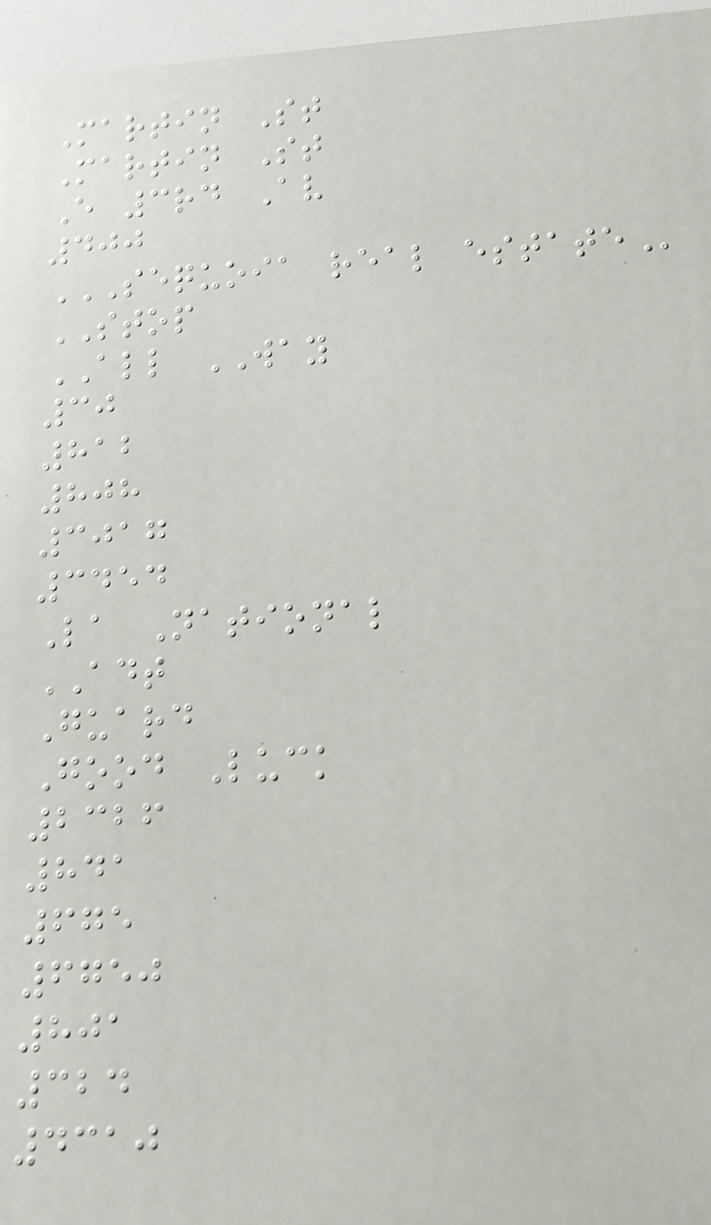Martin St
Martin St
E 3rd Av
400
SEQUOIA REAL ESTATE
STOP
ALL WAY
30
812
808
3017
3454
La National
ADT
Guard
Good Luck
2326
841
675
6750
801
324
4310
